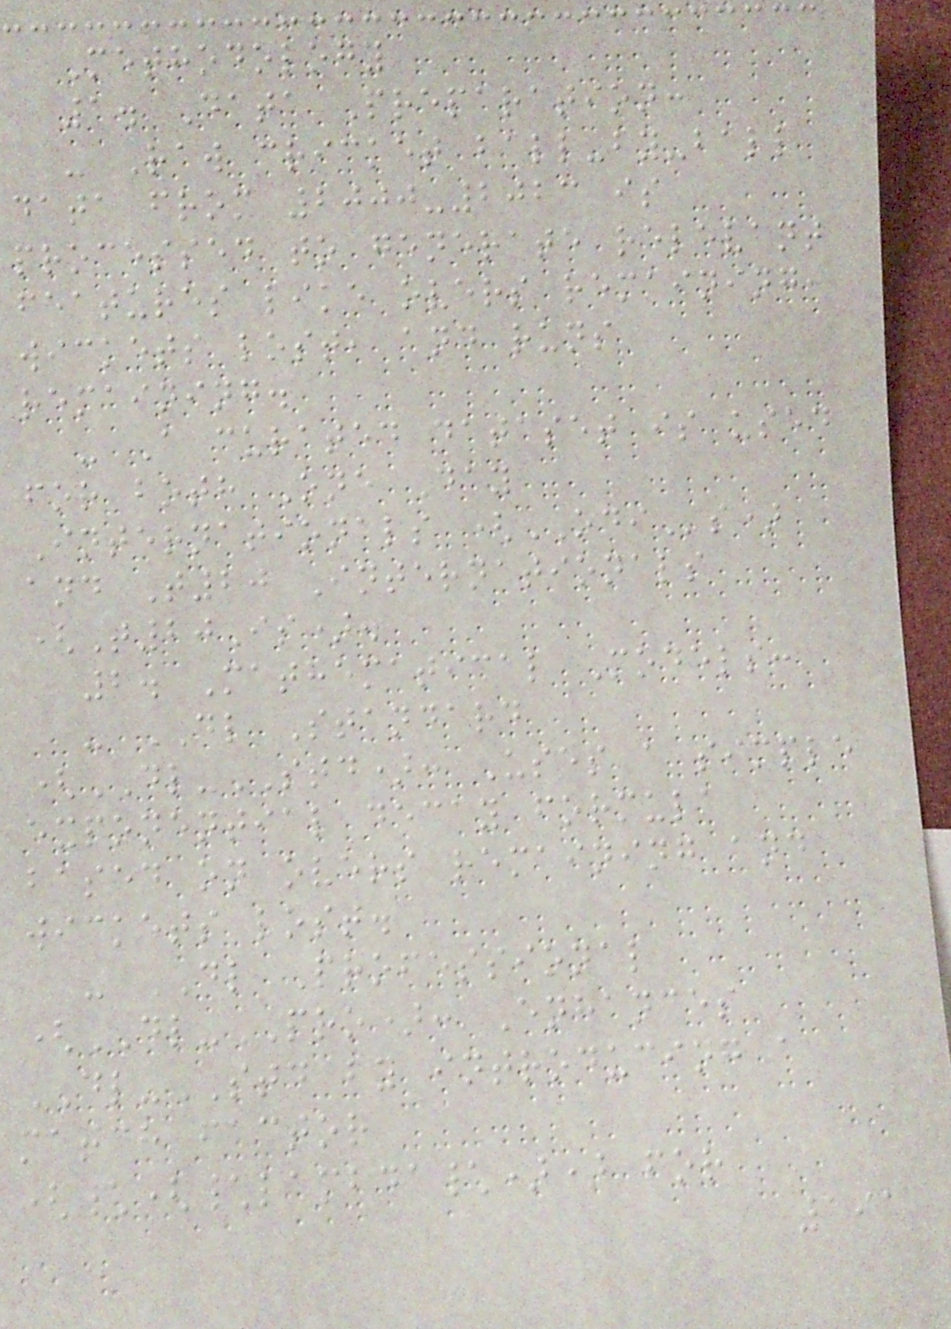Methodology
1. Data Preparation:
- Raw cricket ball-by-ball
data from 2000-2023 is
processed to generate relevant
features like overs remaining,
wickets lost, and runs
remaining.
- A curated dataset is used
for both One Day
Internationals (ODIs)
and T20 Internationals
(T20Is).
2. Mathematical Models:
- DL Standard
(DL-STD): Uses a simple
exponential decay formula
based on overs remaining and
wickets lost.
- DL Professional
(DL-PRO): Enhances
DL-STD by introducing a
match factor
(\(\lambda\)) for
191
